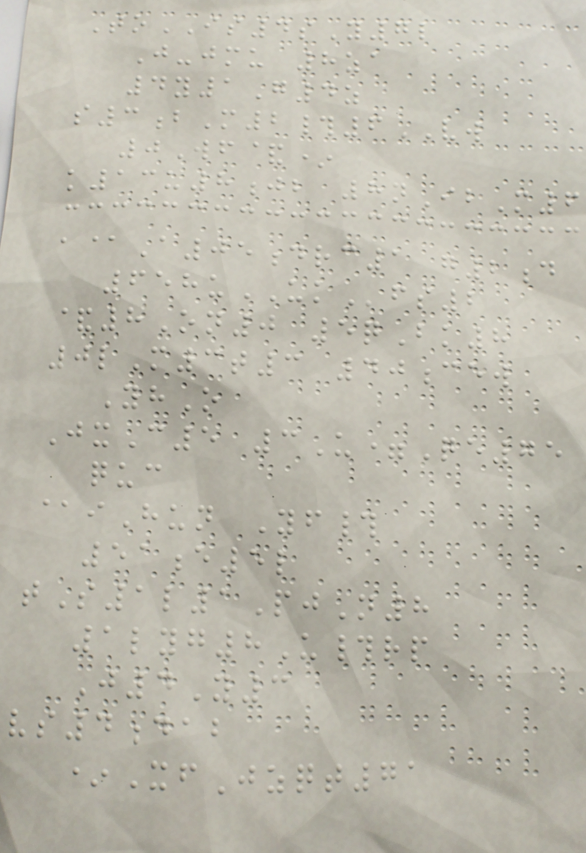ToIS4sY7l
J-jmu 8za
4y1G4z
s3bM2#6VW
0Wf&*
k13u8jb 8nIbM6
a@A05drc1 g2d
658uUKfs2
&8On0 5qBk8
0lM3t3 40cew
YhO
JxC5 3U=Qe75
quc
@iHun Yf#
51e5l
tS1l1PjN8
1lyg8U#rp
J4Y3
vs4dab
*XfJzqt71
